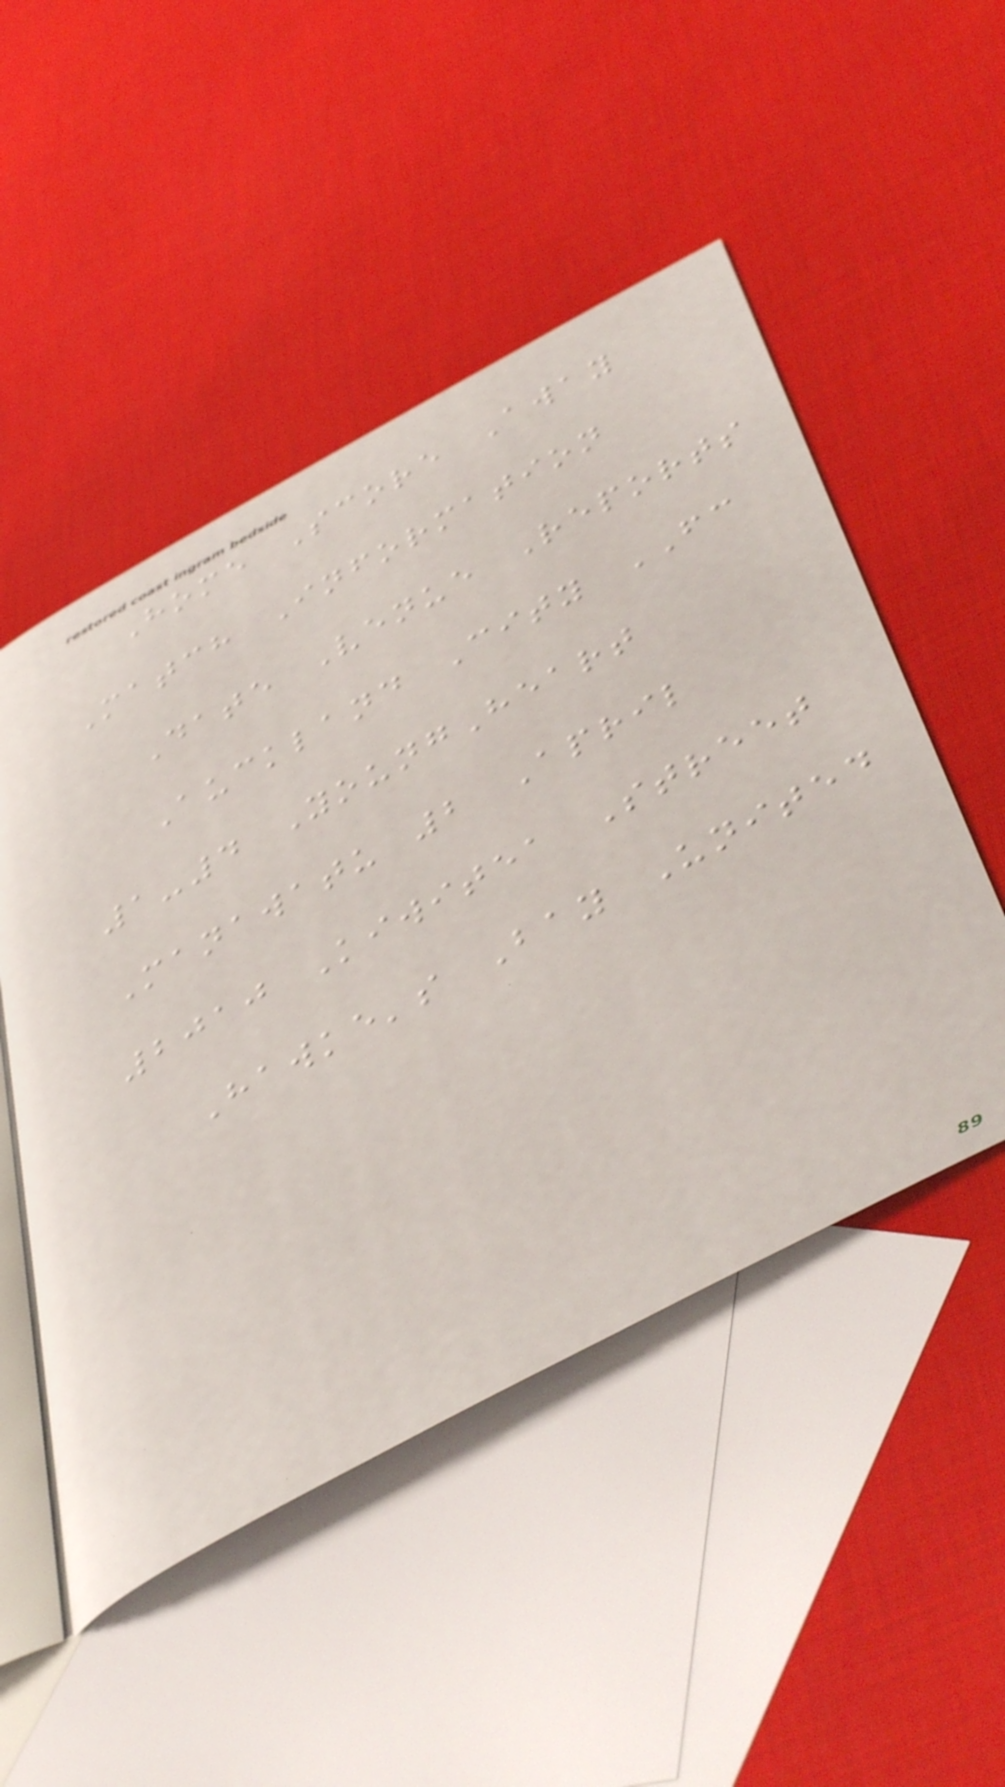Home Score Away
Match Information
Date Venue Reports
Auckland City FC
1-4 YoungHeart
Manawatu 2 April
2010 Kiwitea Street
Hawke's Bay United
